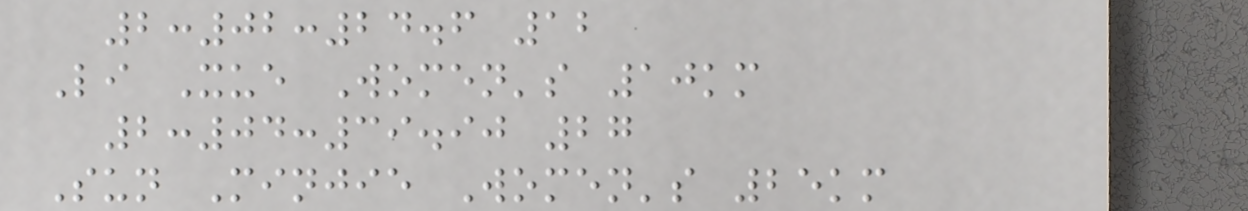2:02:24.6 12
Li Xue Women's 10km
2:04:39.90 27
Sun Minjie Women's 25km
